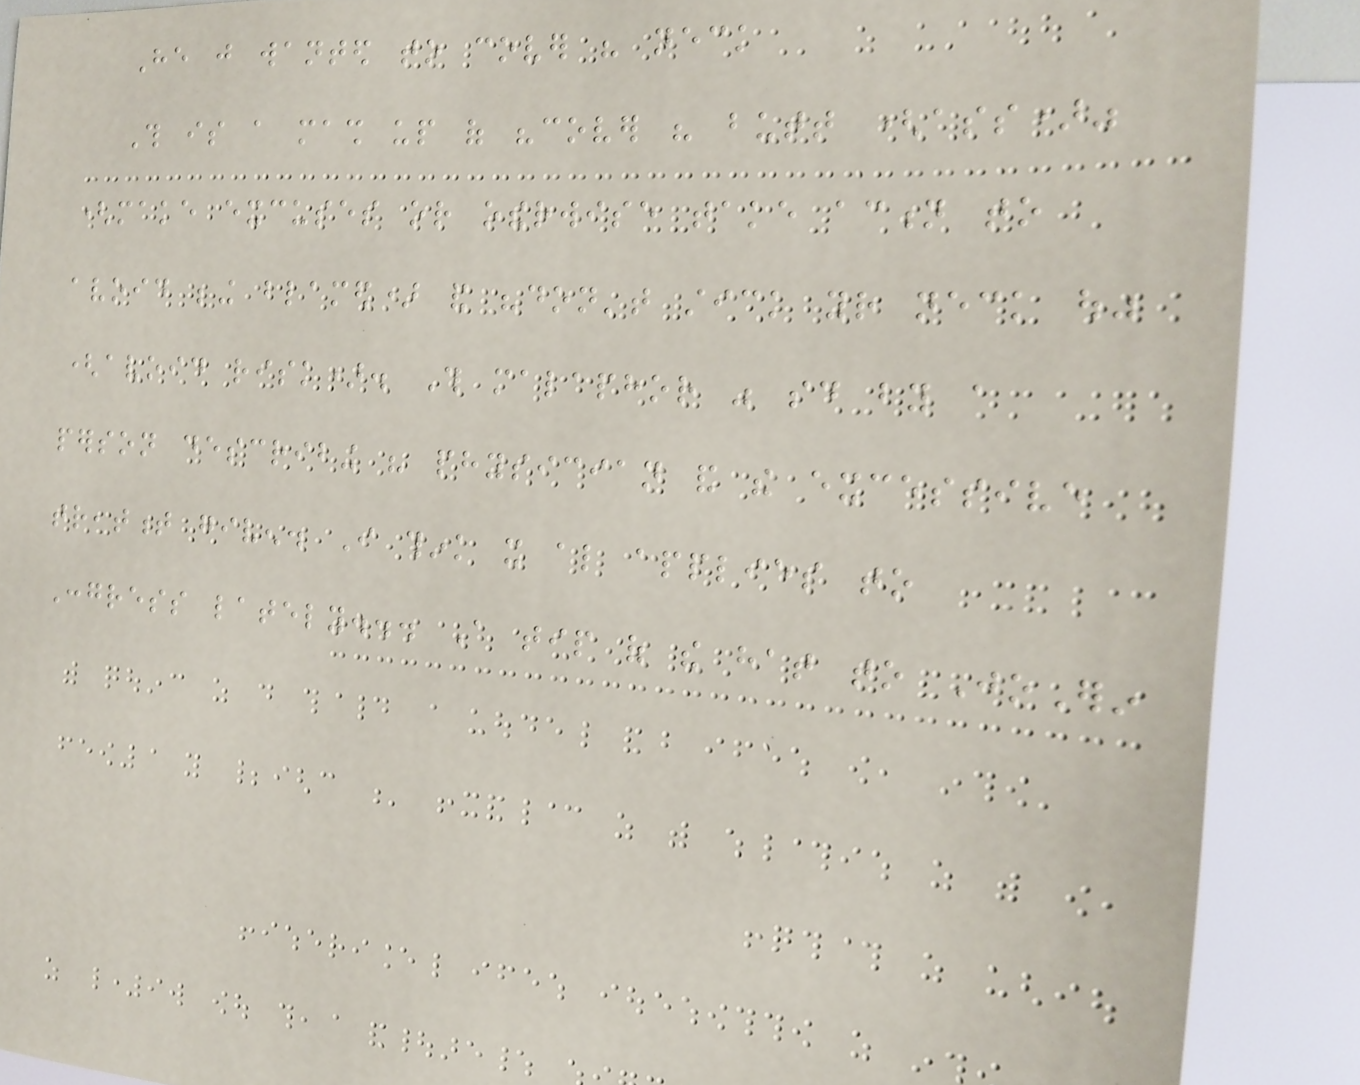He just wanted to cover his neck
This is a mash up of "cover his butt (ass)"
(make excuses or otherwise take action to
avoid being blamed) and "don't stick your neck out"
(avoid risk). This malaphor was said by a
person describing his physician and the excessive
treatment given. I think it also applies to
Congress lately... A tip of the hat to JoErin
